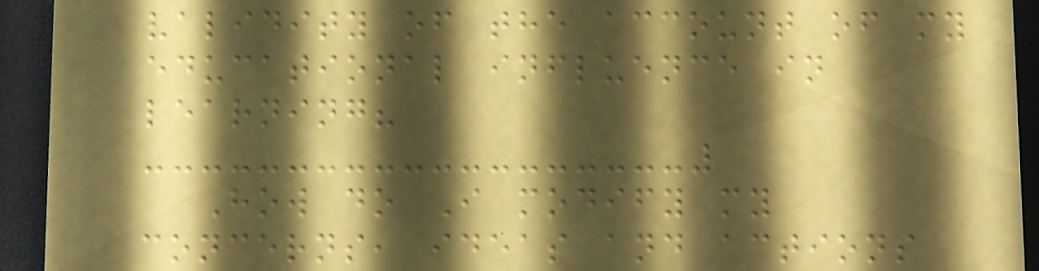validity of the account of my
educational influence in
learning?
How do I modify my
concerns, ideas and actions
